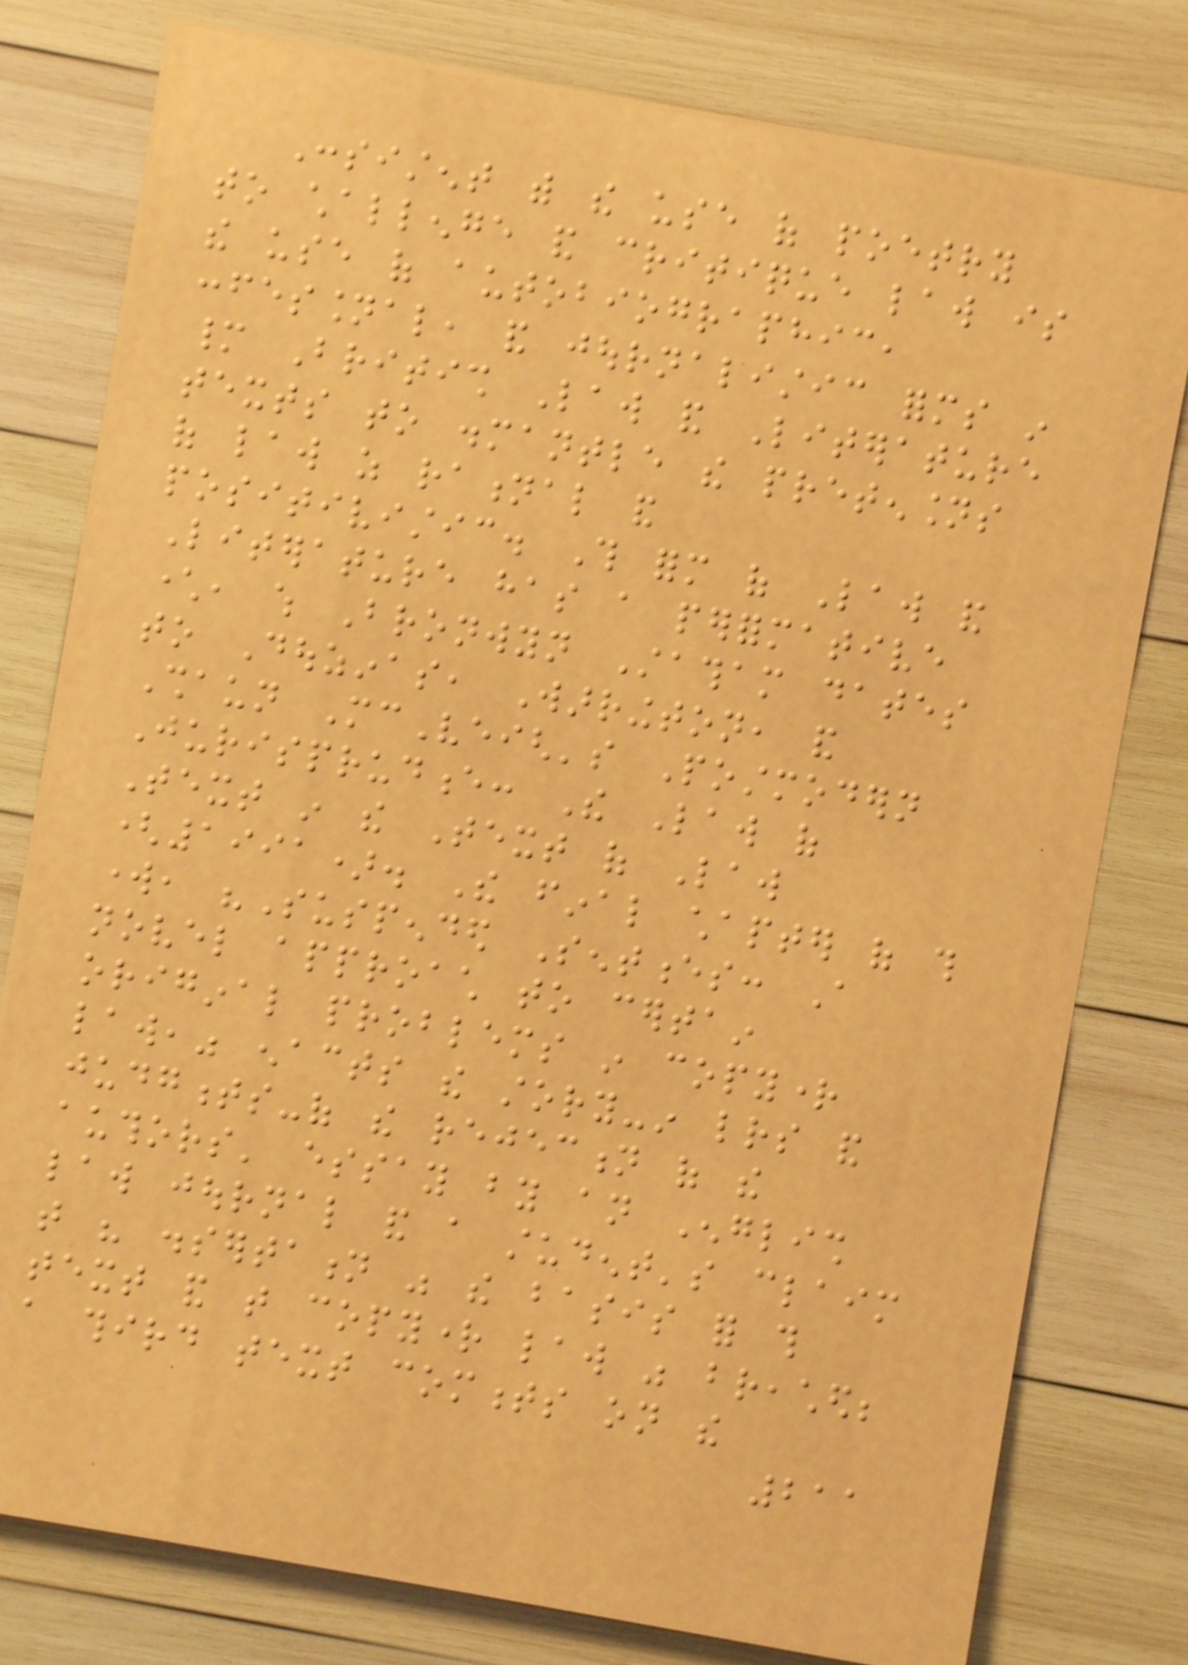Consistent with the use of poetry
to challenge and critique law is
the use of autobiographic,
confessional, and journalistic forms in
many British Law and Literature
texts to dismantle the pretensions
of law as rational and
positivistic. This form of Law and
Literature has a performative
character, which Bronwyn Statham dates
to Douzinas, Warrington, and
Shaun McVeigh's Postmodern
Jurisprudence: The Law of
Text in the Text of Law
(1991). The final chapter of this
work, "Suspended Sentences: A
novel approach to certain
original problems in copyright
law," enacts the story-in letters and
judgments-of the rejection of the
authors' essay by an English
law journal and a student's claim
that his dissertation was the basis for this
text and that copyright law was breached;
a third text comments on the
211
